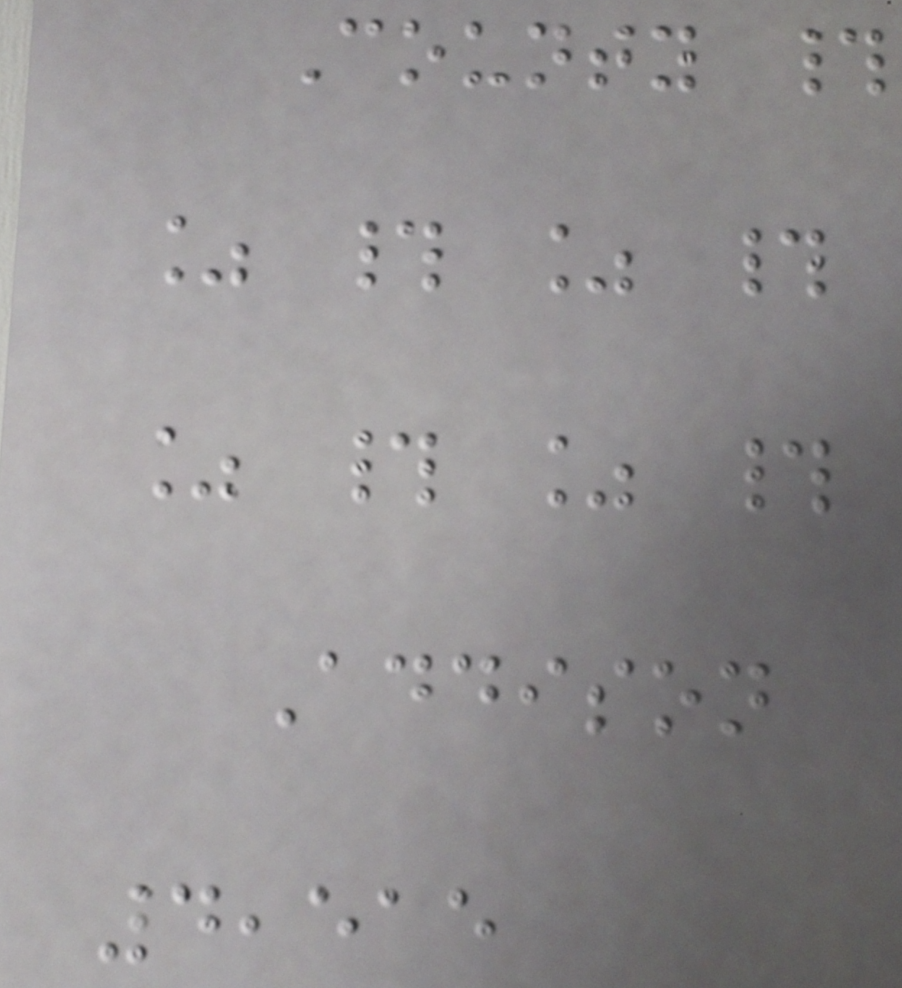County #
% # % #
% # % #
Addison
4,515
